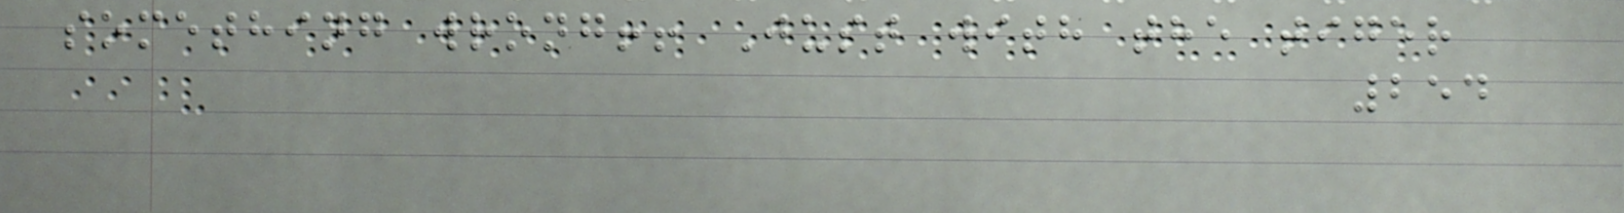something wrong!! Just with the tiger
254
